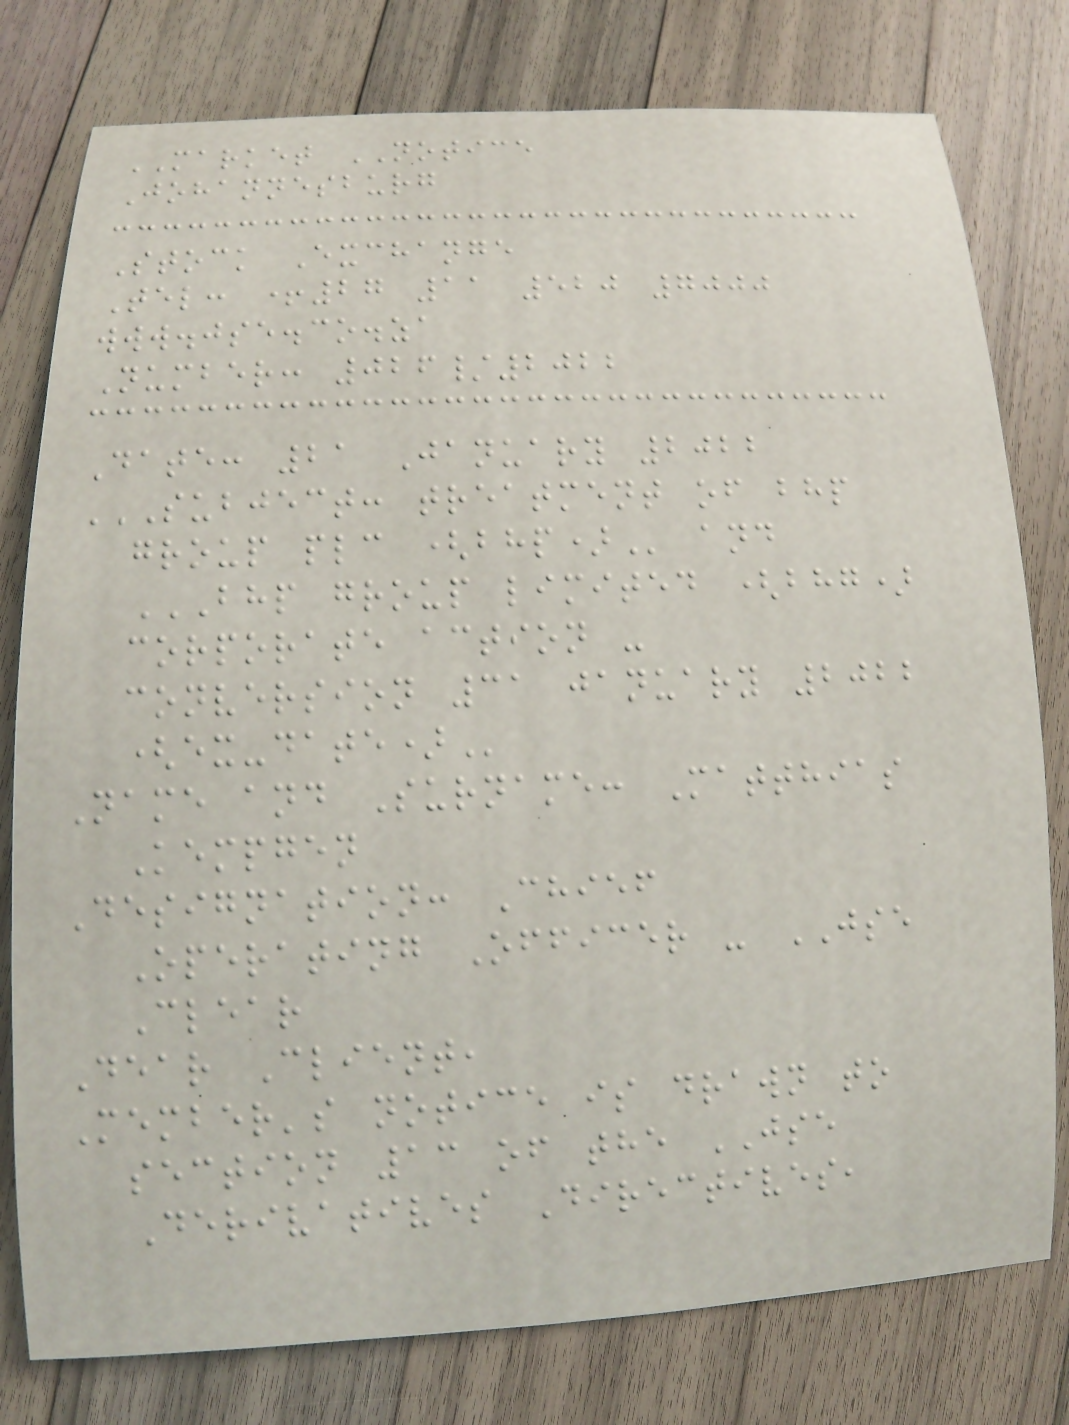MARKET NOTICE
Johannesburg
Stock Exchange
Tel: +27 11 520 7000
www.jse.co.za
Number: 026/2022
Date: 21 January 2022
SUBJECT: TREATMENT OF BHP
GROUP PLC (BHP) and
BHP GROUP LIMITED (BHG)
CORPORATE ACTION -
CONVERSION 31 JANUARY 2022
(EX-DATE)
Name and Surname: Matthias
Kempgen
Designation: Chief
Operating Officer - JSE
Clear
Dear Client,
Member's notice is drawn to
section 13 of the JSE
Derivatives Directives,
